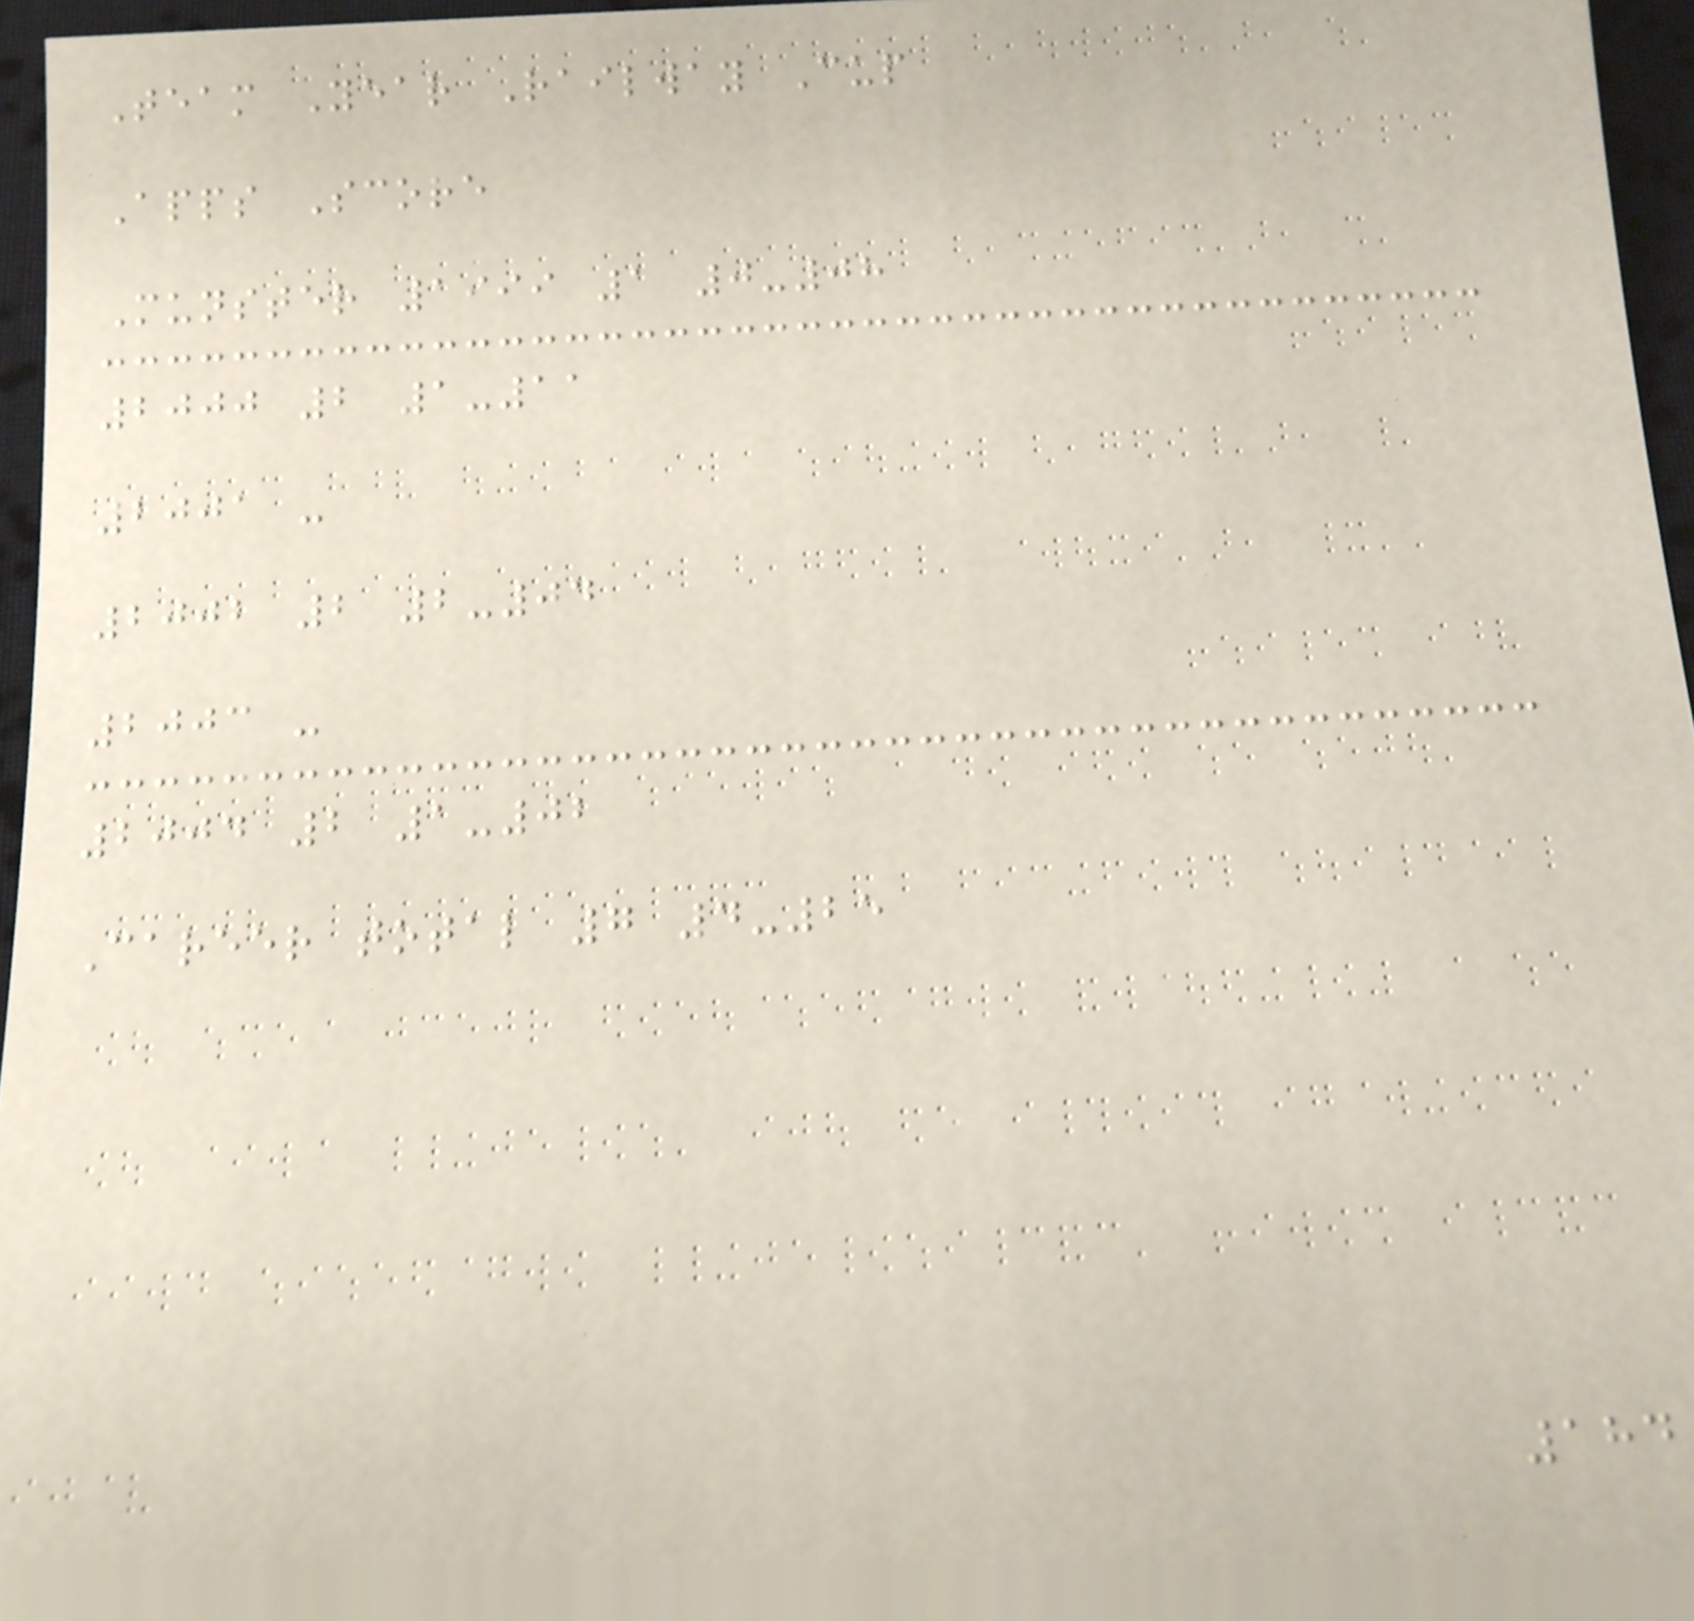Team Year Railway Cup
Apps Score
Munster 1999 1 0-08
2000 2 1-11
2001 -
2002 2 2-04
2003 -
2004 2 1-02
Career total 7 4-25
184
